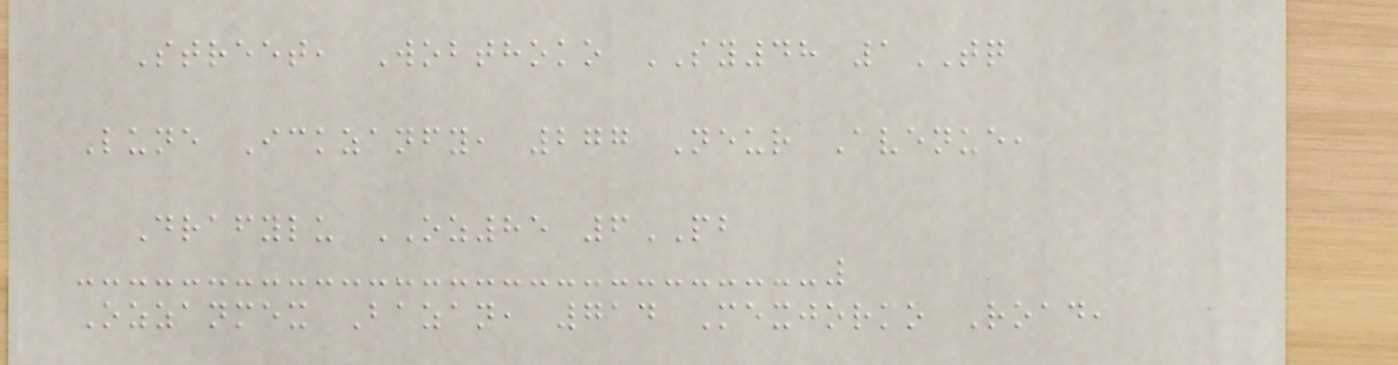Street, Wobthoko SY48 1TQ
Lune Ickzanfy, 277 Neur Avenue,
Drafylu OZ85 6PB
Ozzanmex Bazan, 714 Mexjorko Road,
